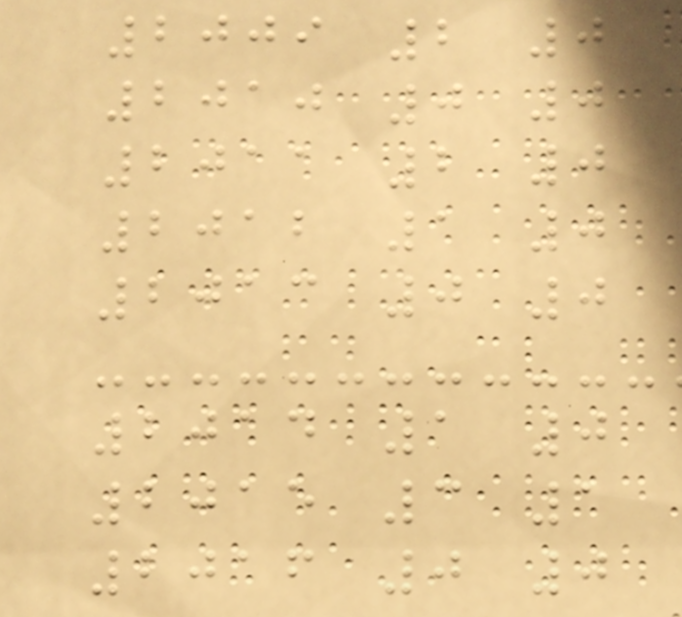2009 2 0
2010 0 0
2011 2 0
2012 1 0
2013 0 0
2014 1 0
2015 3 1
2016 0 0
